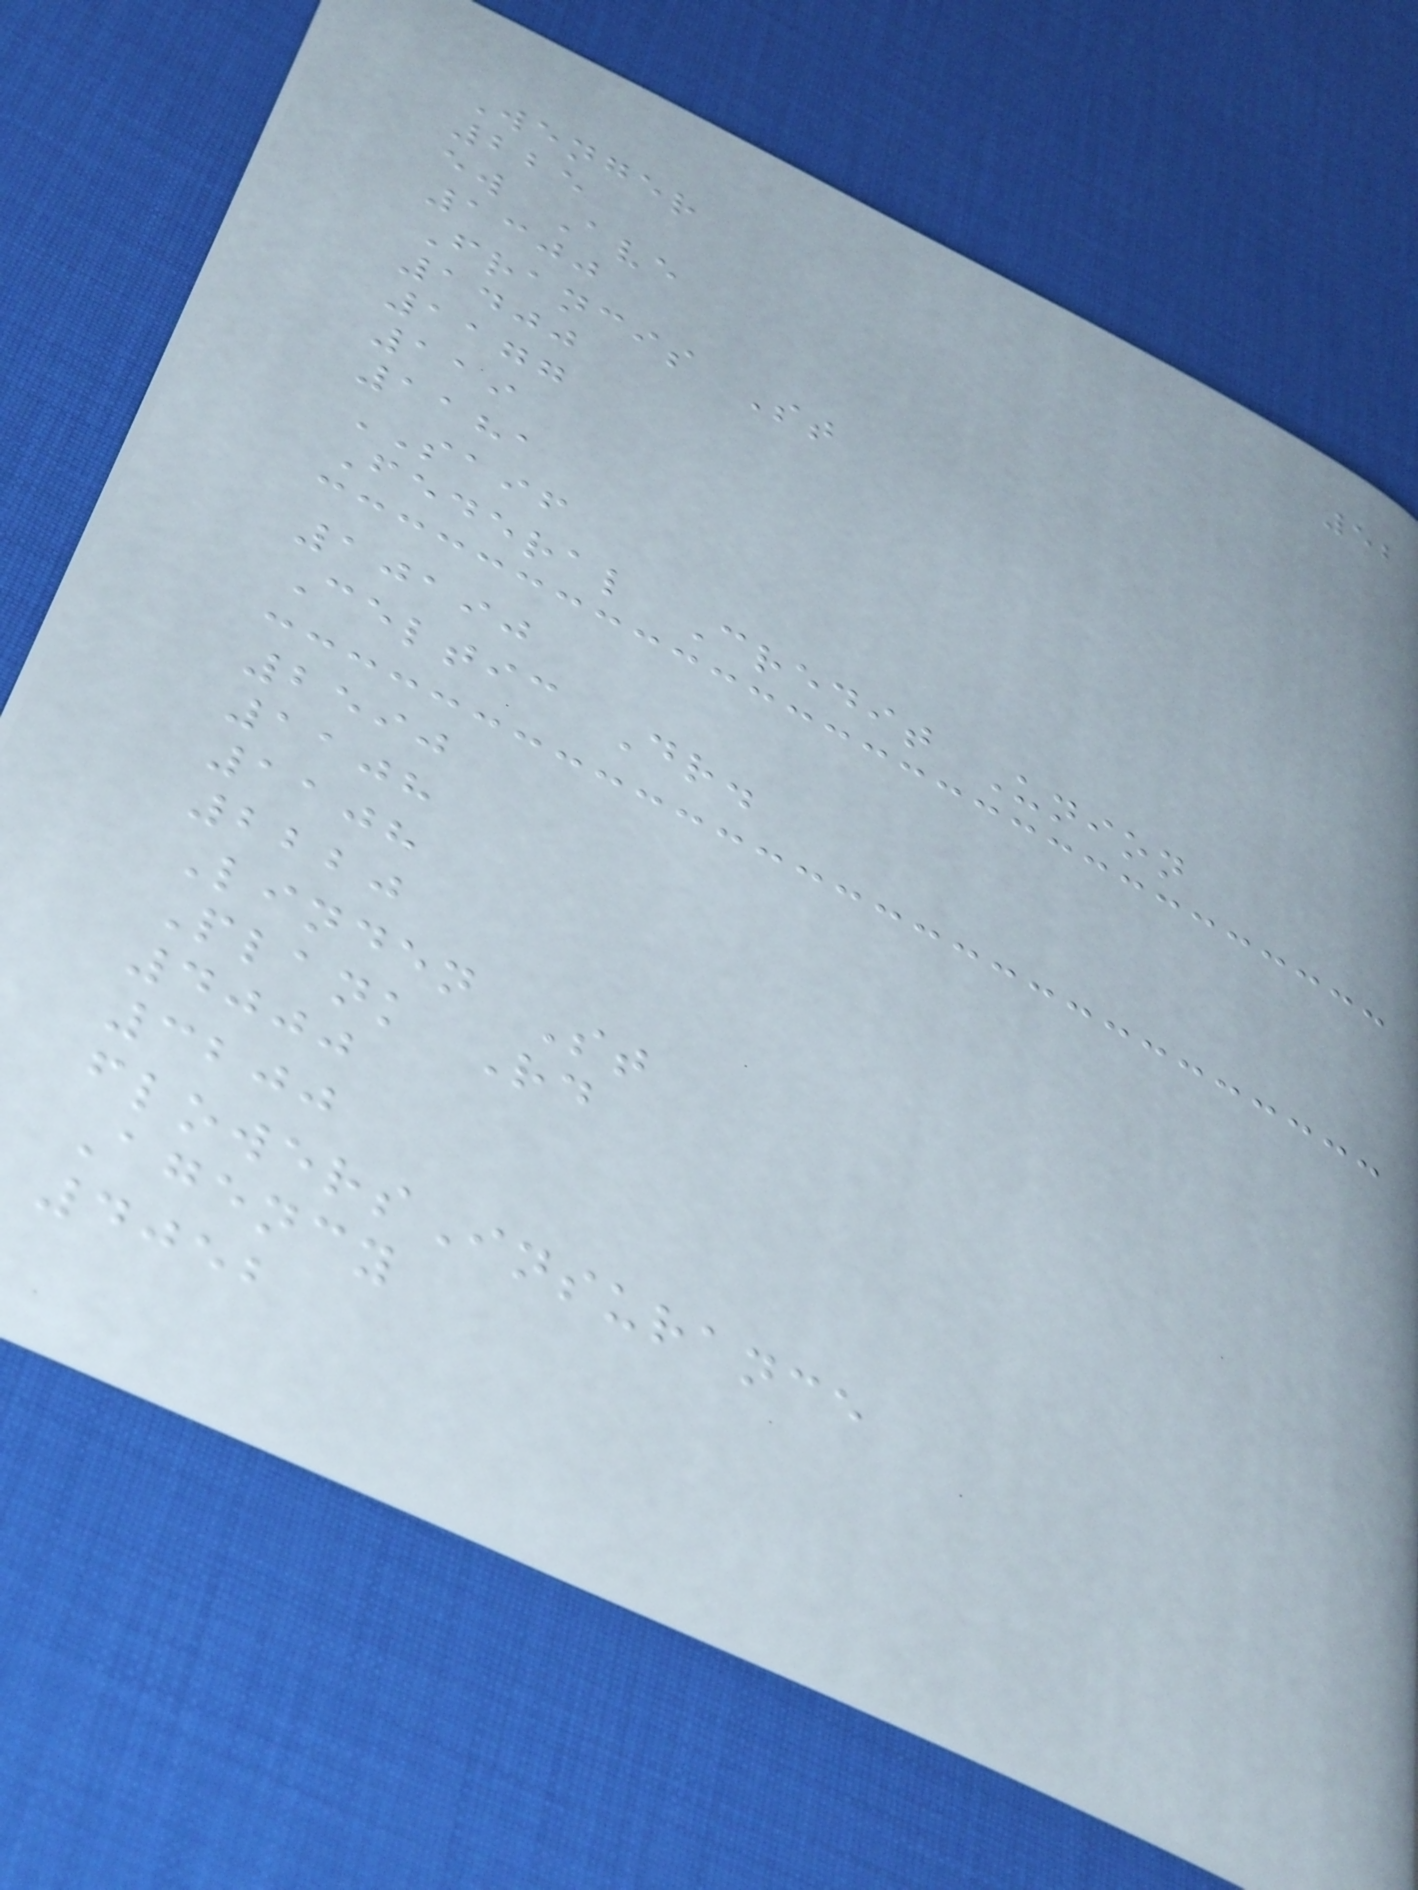52
Wenger
225
ew Ave
1300
Francis St
1400
1177
119
1181
SAIF
Federal Credit Union
10190
Celtic Dr.
2590
1108
1108
2220
Linden St
Plank Rd
4000
3200
flowersInsurance
Agency
4052
